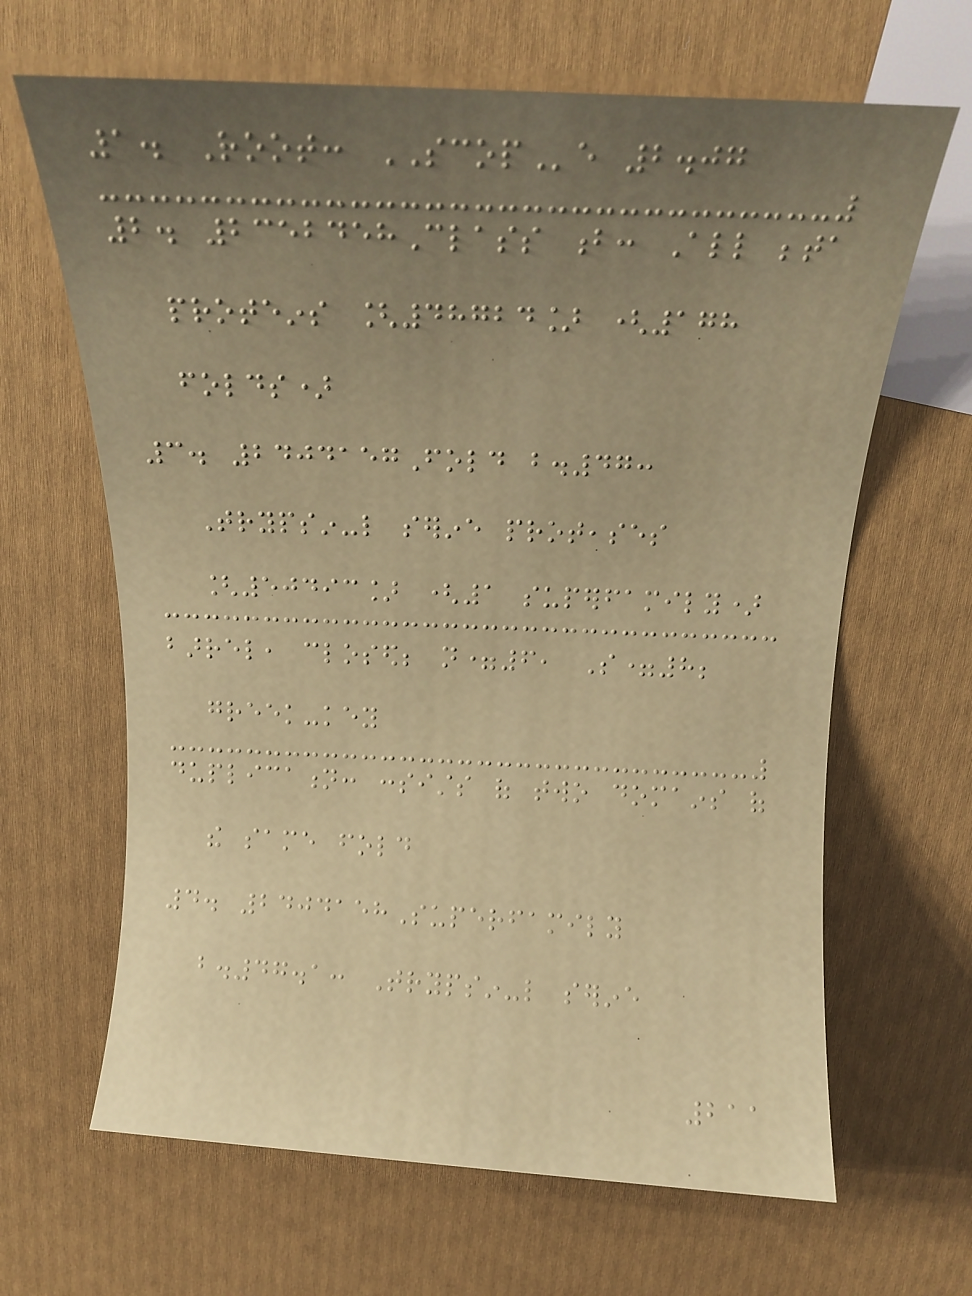1. Root: SCOPe 2.07
2. 2352458Class b: All beta
proteins [48724] (178
folds)
3. 2404157Fold b.47:
Trypsin-like serine proteases
[50493] (1 superfamily)
barrel, closed; n=6, S=8;
greek-key
duplication: consists of two domains of
the same fold
4. 2404158Superfamily
b.47.1: Trypsin-like serine
211
